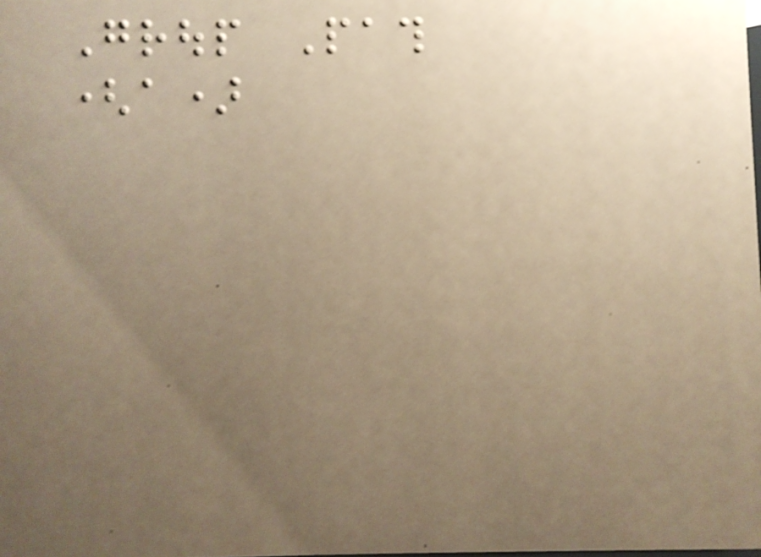Group Path
(a)
